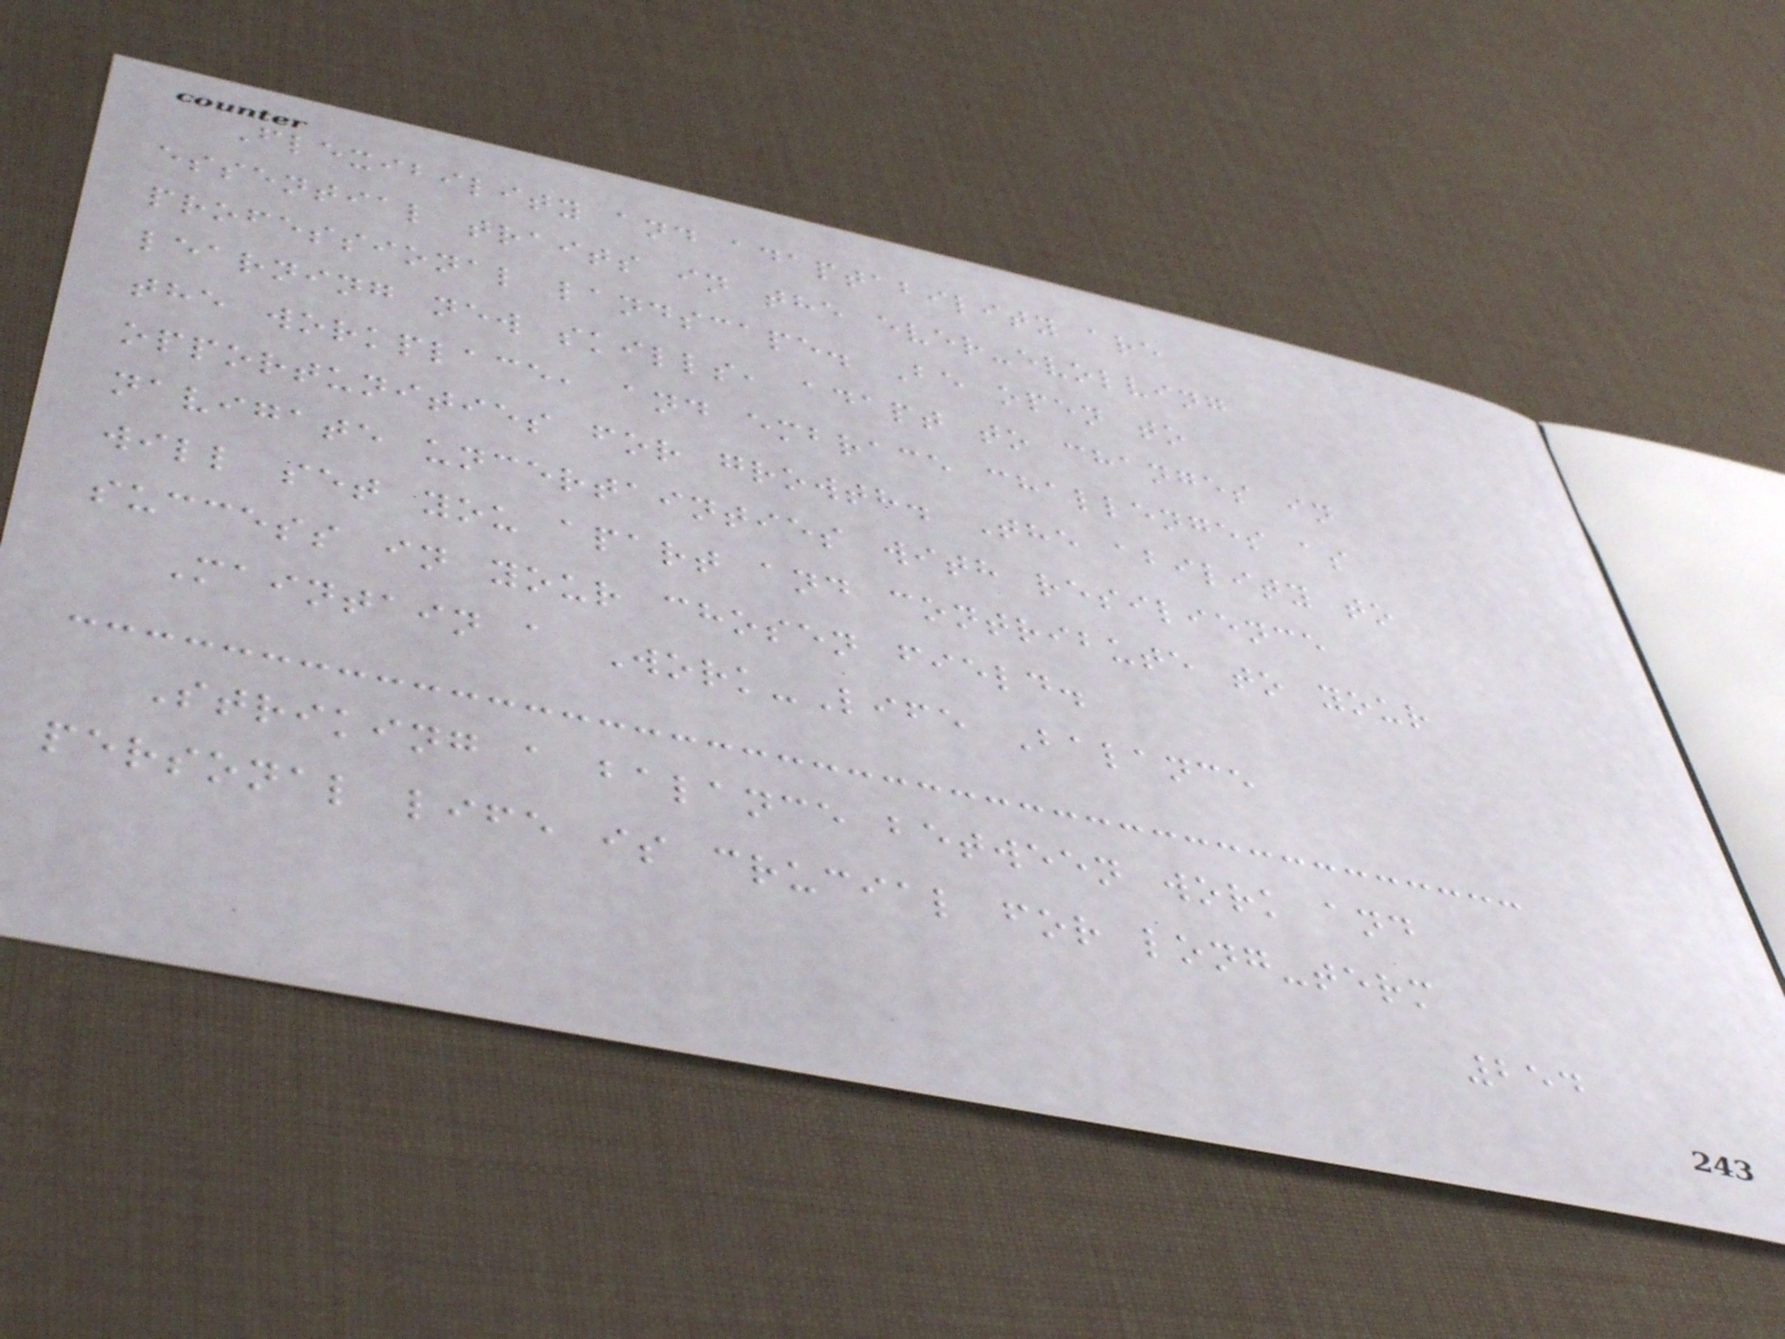Flexibility and adaptability are
essential traits in the ever-evolving
professional landscape. Be open to
learning new skills, adapt to changes in
the workplace, and embrace challenges as
opportunities for growth. The ability to
navigate uncertainties with resilience
will set you apart and contribute to your
success in your chosen field.
Maintain a Work-Life Balance
Striking a balance between work and
personal life is crucial for long-term
254
